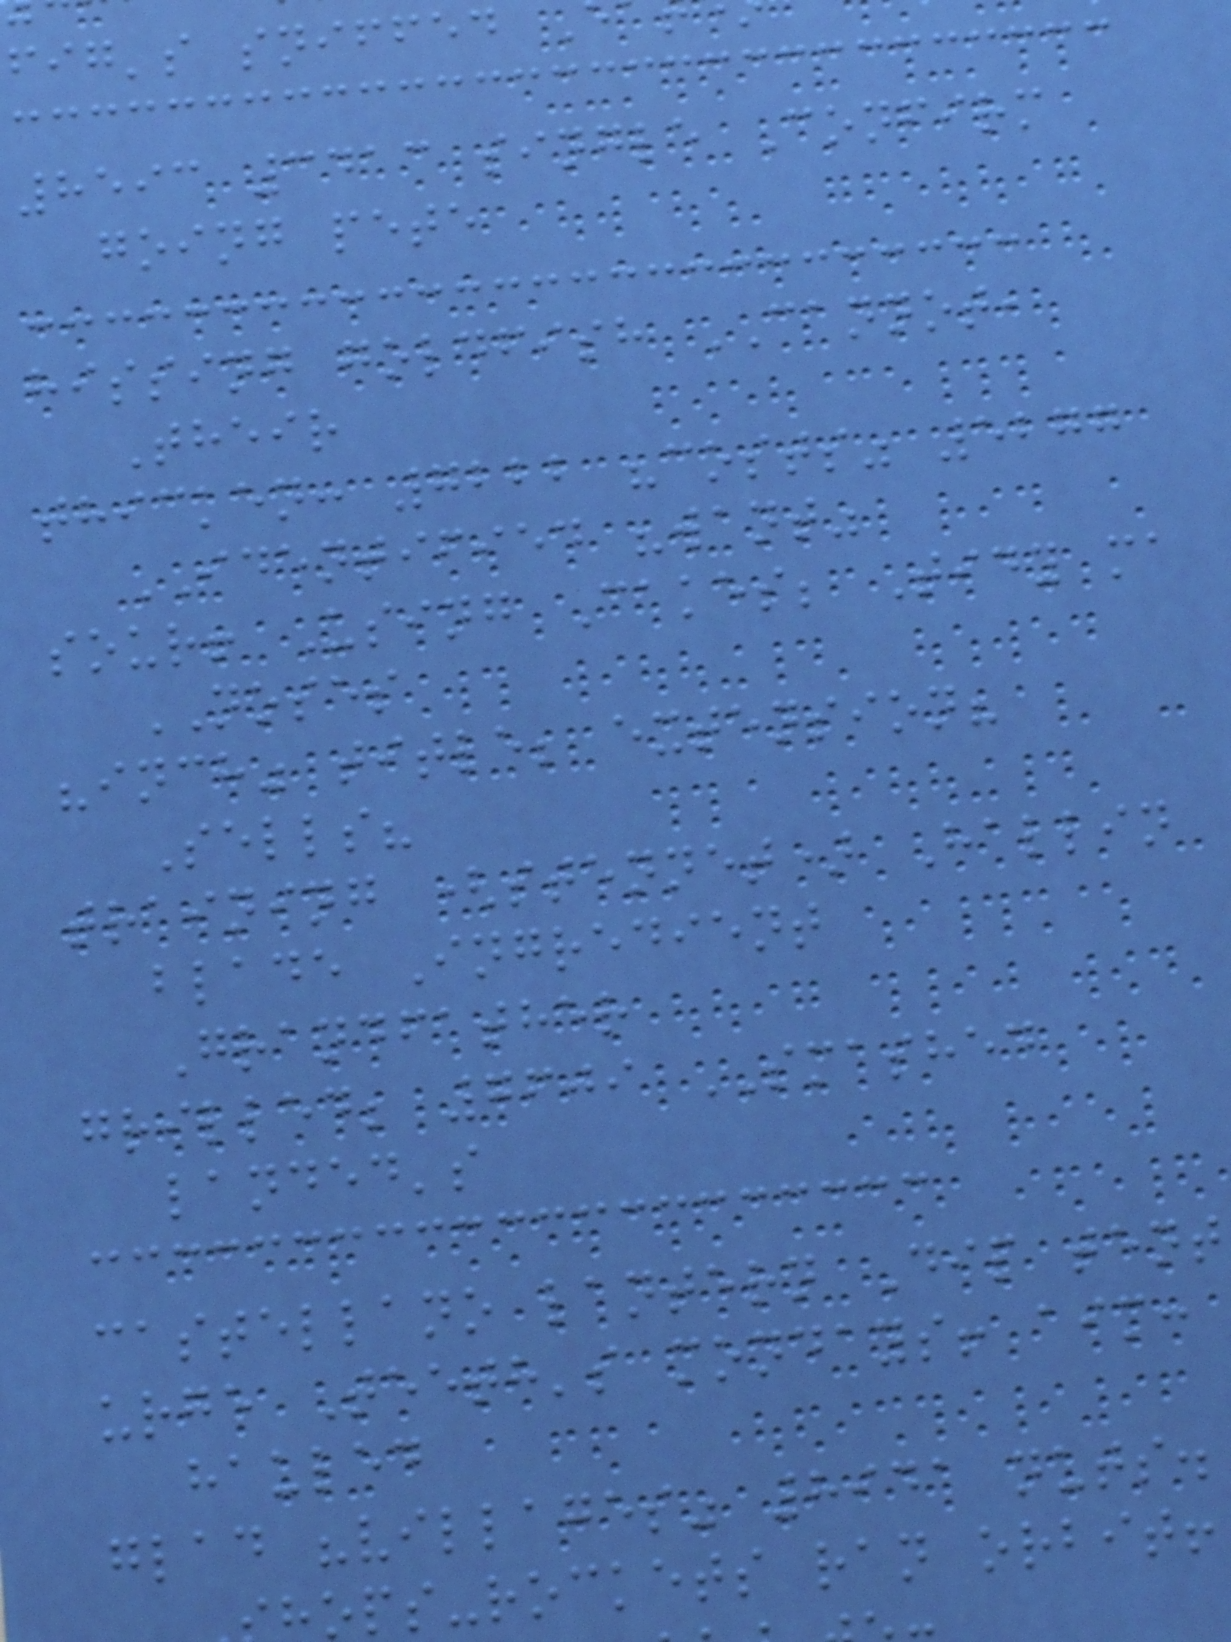fig's sniffed
8593 3413 single Confirm
going pete
hissing goldfish CANNOT,
Their
thicken: 7222 "costs" 5277
IDENTIFIED "want"
sour! Using Cakes; Tidy ma
NOSES
"inch" title; extension?
Sells?
training (stennet) Hallin
blade Ingredient
Grandfather
grilled; 7609 SMASHED
landed's
castellano lantern Dip tent
urge Teeth's mondays! aim:
hauled
glad "villages" 8941 nuts.
ops-rockets ran orbit!
